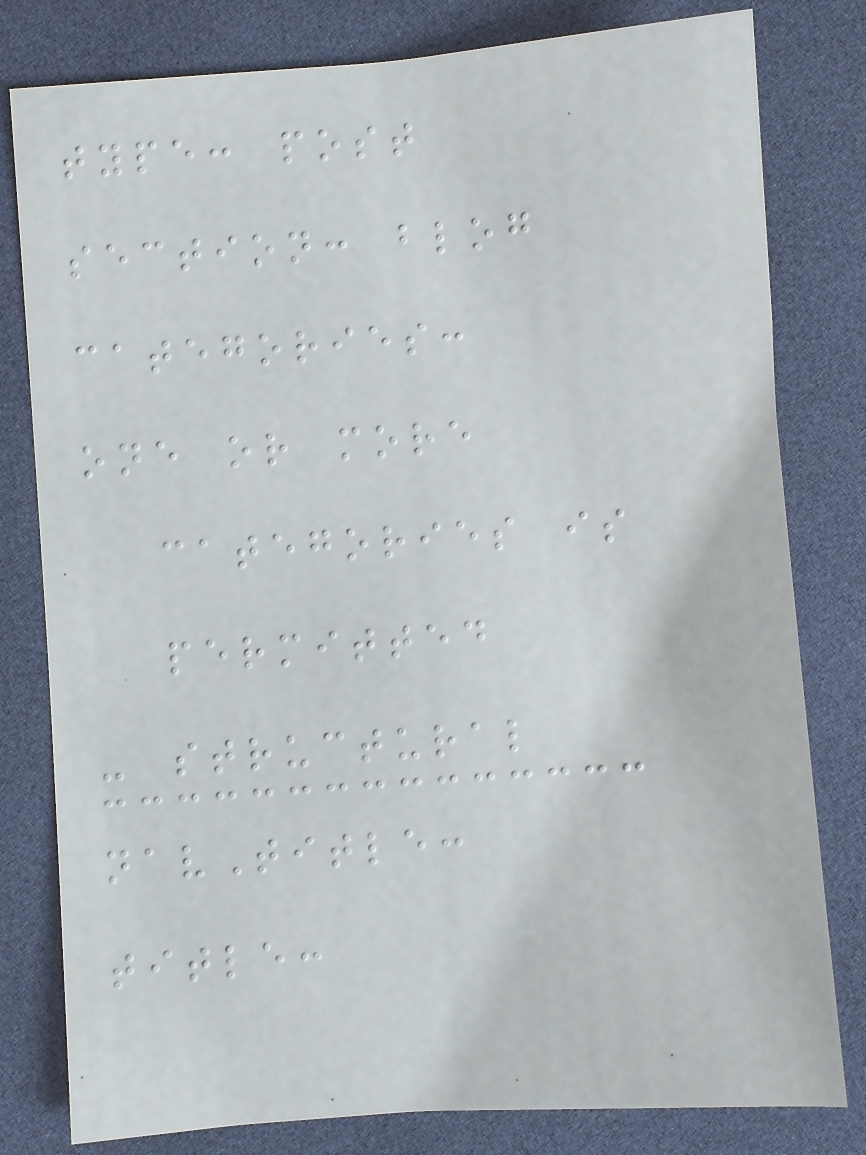type: post
section: blog
categories:
one or more
categories is
permitted
- structural
navTitle:
title:
